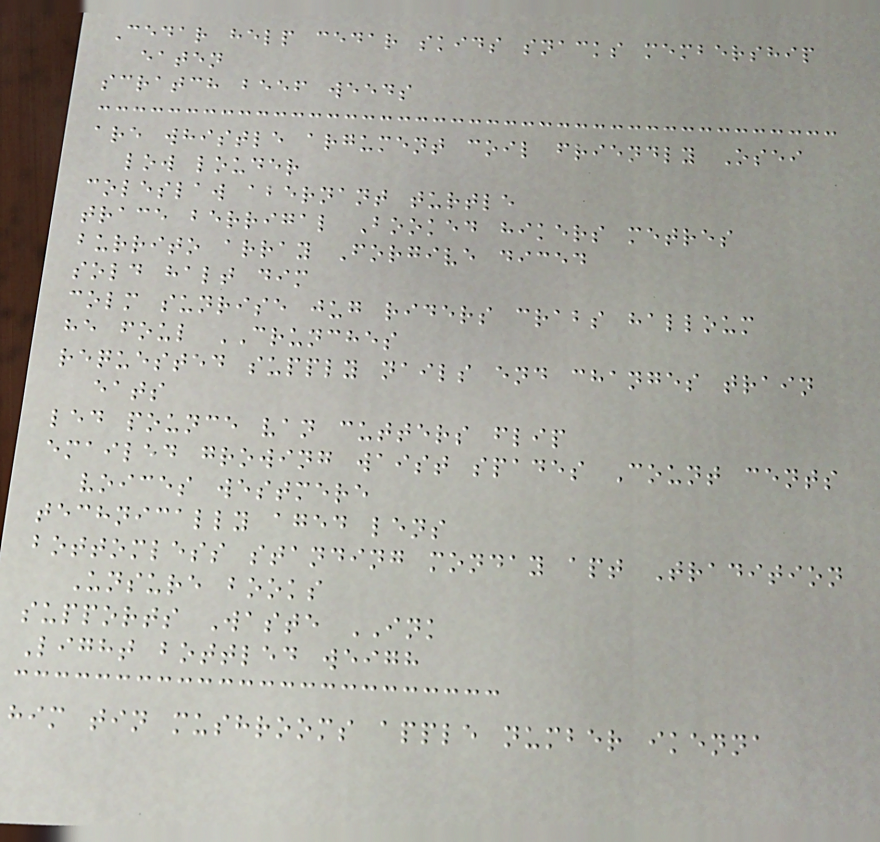Cedar help cedar skids snacks membership
eaten
scratch beef weeds
are whistle argument coil friendly Osei
low louder
coleslaw abernant turtle
trace berrigal Booked hikers metres
burrito array Forgive diced
sold halt dim
colm sunrise jug riders crabs halloum
he foul CRUNCHES
requested supply nails end changes train
eats
led pounce van cutters flip
emailed growing waist spades Count cents
voices westmere
technically aged lens
bottomless standing monday apt Tradition
Unsure books
supports Waste INK
Light bottled weigh
him tin mushrooms apple number ikenna
